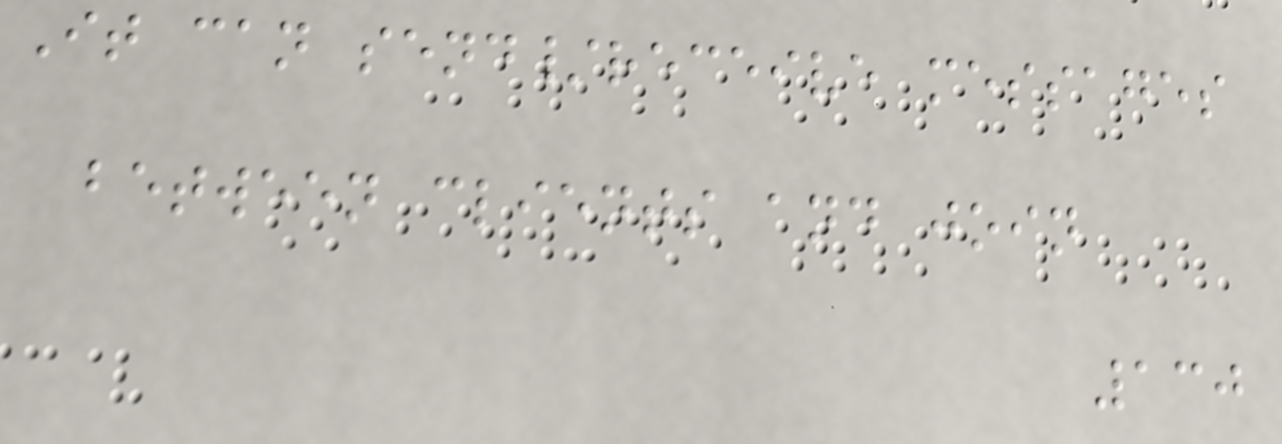It can send/receive messages
between clients and join
130
